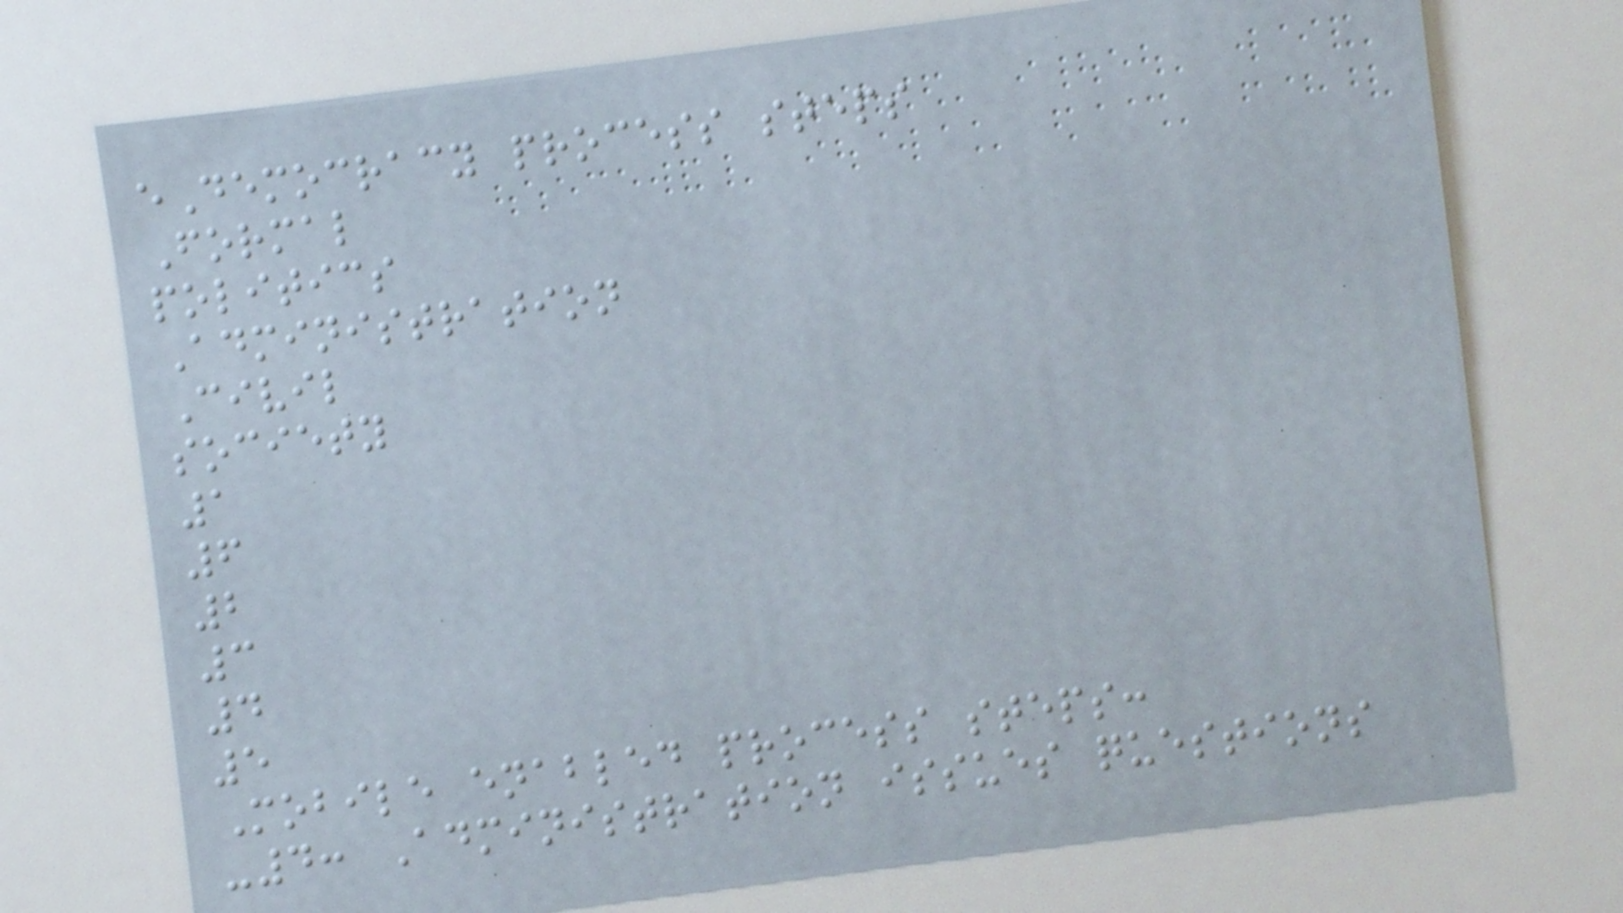eDemocracy process steps
Formal
politics
Administration
Civil
society
1
6
2
3
4
5
Mobile enabled process steps:
-4: Administration issues questions
